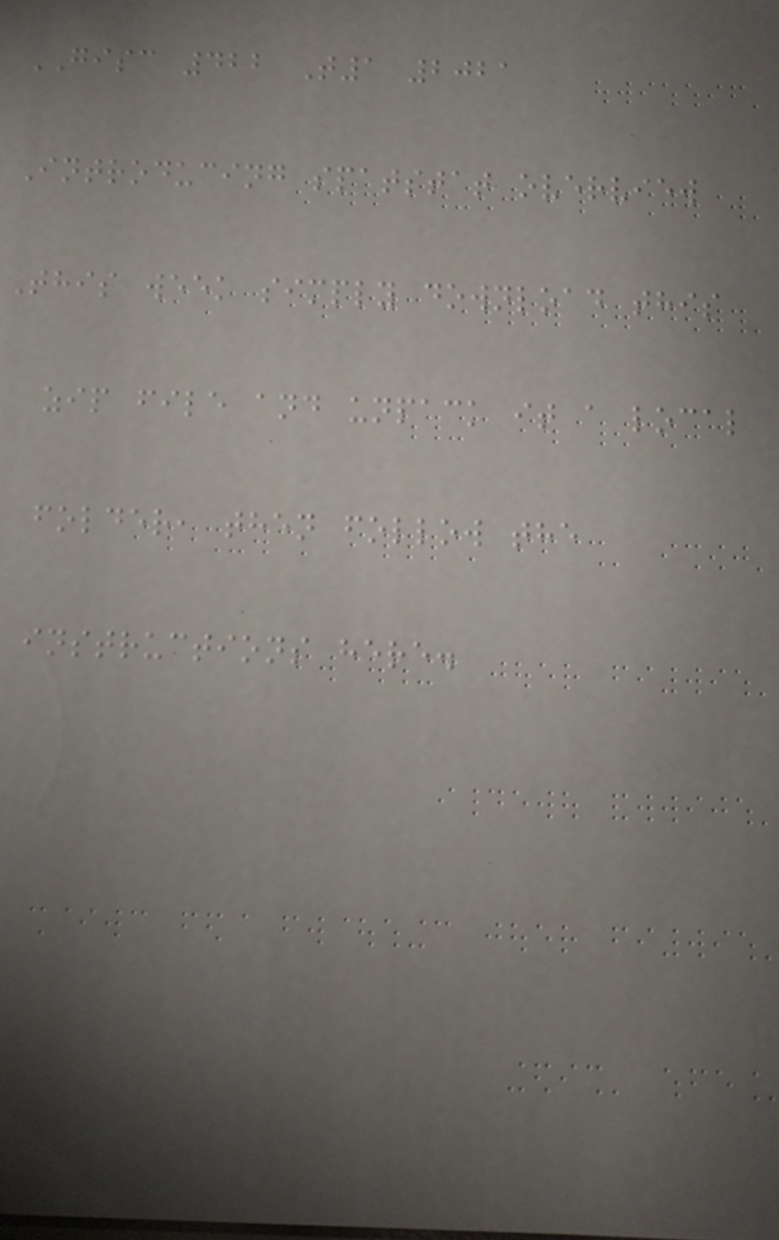GISC 422 T1 2021
Introducing spatstat overview
This week simply download this
zip file and unpack it a local
folder, then follow the
instructions here.
